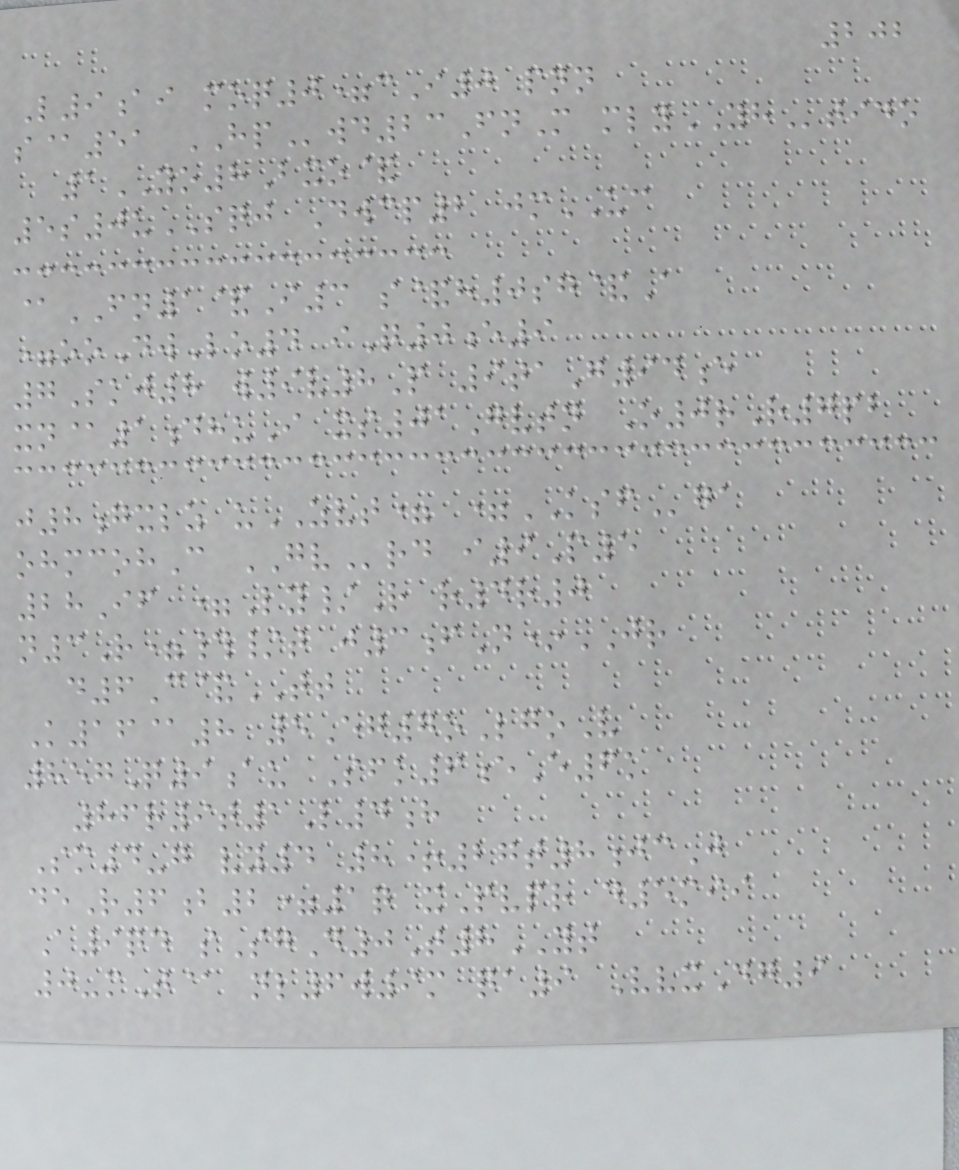202
L9ai moq0=cI0 pnn
s@51 HPwd23FnM mlyYHtido
1YO8Bxo&
5s0uSQJ Dwcp2 jmUC
@FN1&I3 s&h0sg&A
=ooDwLo4 iQ0e9
7Skj8 w9v8P 9taG94e
xn@1dhuI xs01Gvtn O0rR7pb
j8gxlz uZVT= =KSFga
ohmcohC GVrd i9P5
28If =Ly/R r4r0
n3R=#/t j3fN*JR
d6C&TT
K16@8 5Eg7oLgoV
857Q9au Sfk6eE6k
86r9t1L4h
Sm4-g vy4 8+27t8jcJ
deR6b2=1q xPvpr d5mii
A9qd sSgD0T8YT
0-mT@ nl6w9m qa9 VvxDg9
